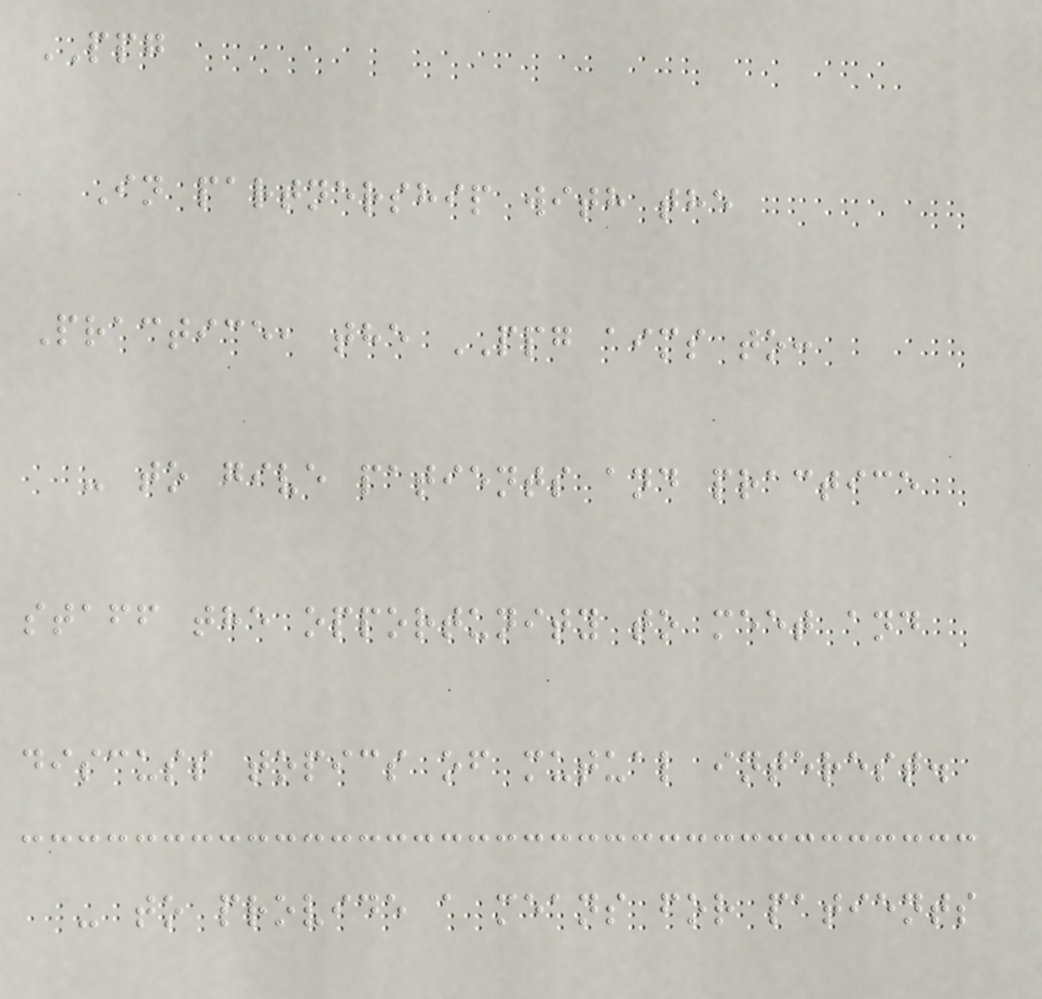PPG
In partnership with the
Practice, the PPG aims to:
- to give patients and practice
staff the opportunity to meet and
discuss topics of mutual interest.
- to provide a means for patients
